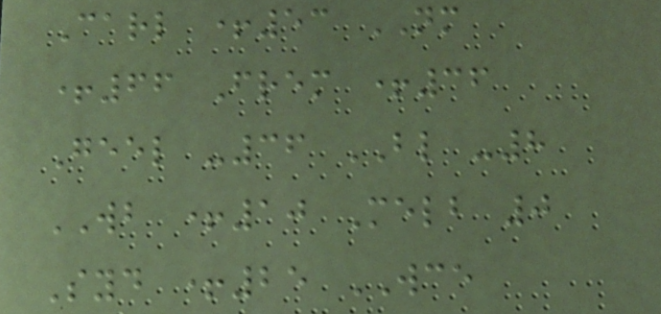Carl +53 NM
+66 Frem +36
Geel -36 BL -8
WB +10 Melb 0
Syd +25 WCE
